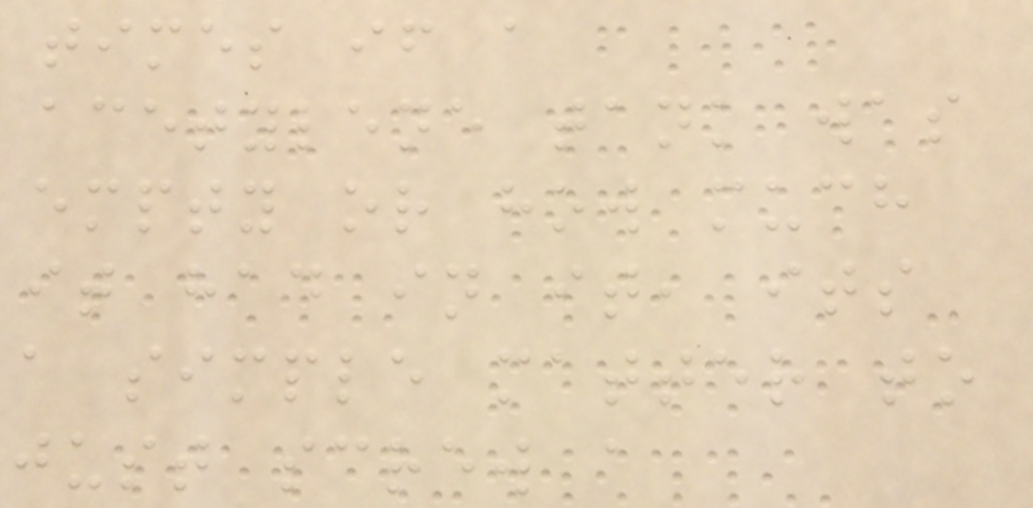times if a
acetylene tank was
empty or how much
it had in it, its
a simple matter to
just screw a
